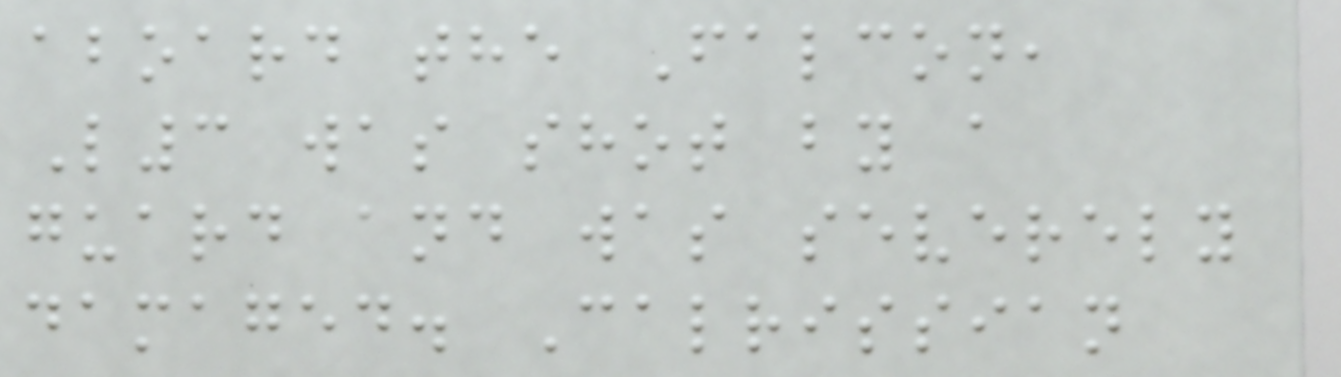aboard the Falcon,
L3 was shot by a
guard and was severely
damaged. Calrissian
